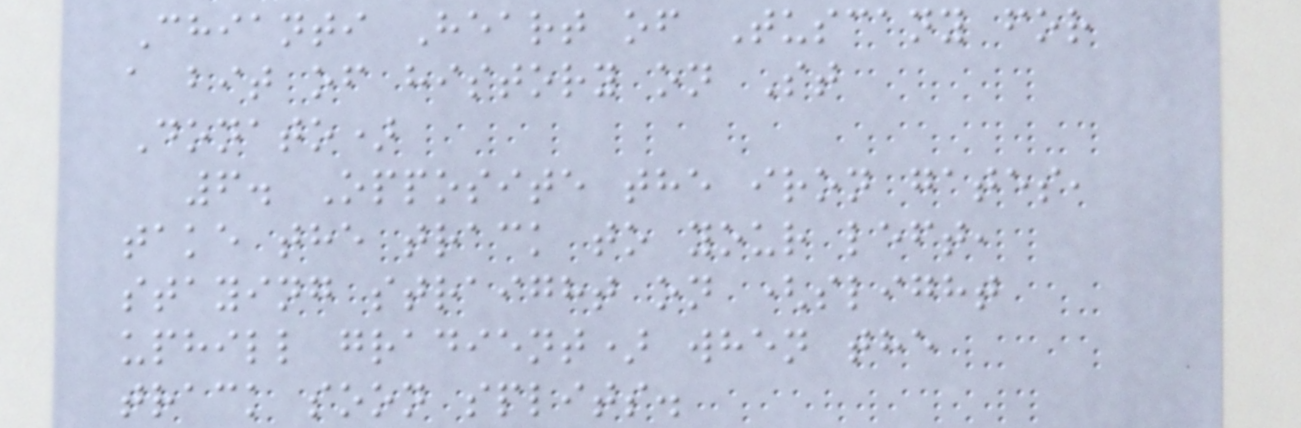Chianti Heart of Tuscany for
a bit of history on St
Donato)
6. Opposite the iron gates,
take the track to your left,
staying straight on (slight
uphill gradient) when the
track soon splits.
